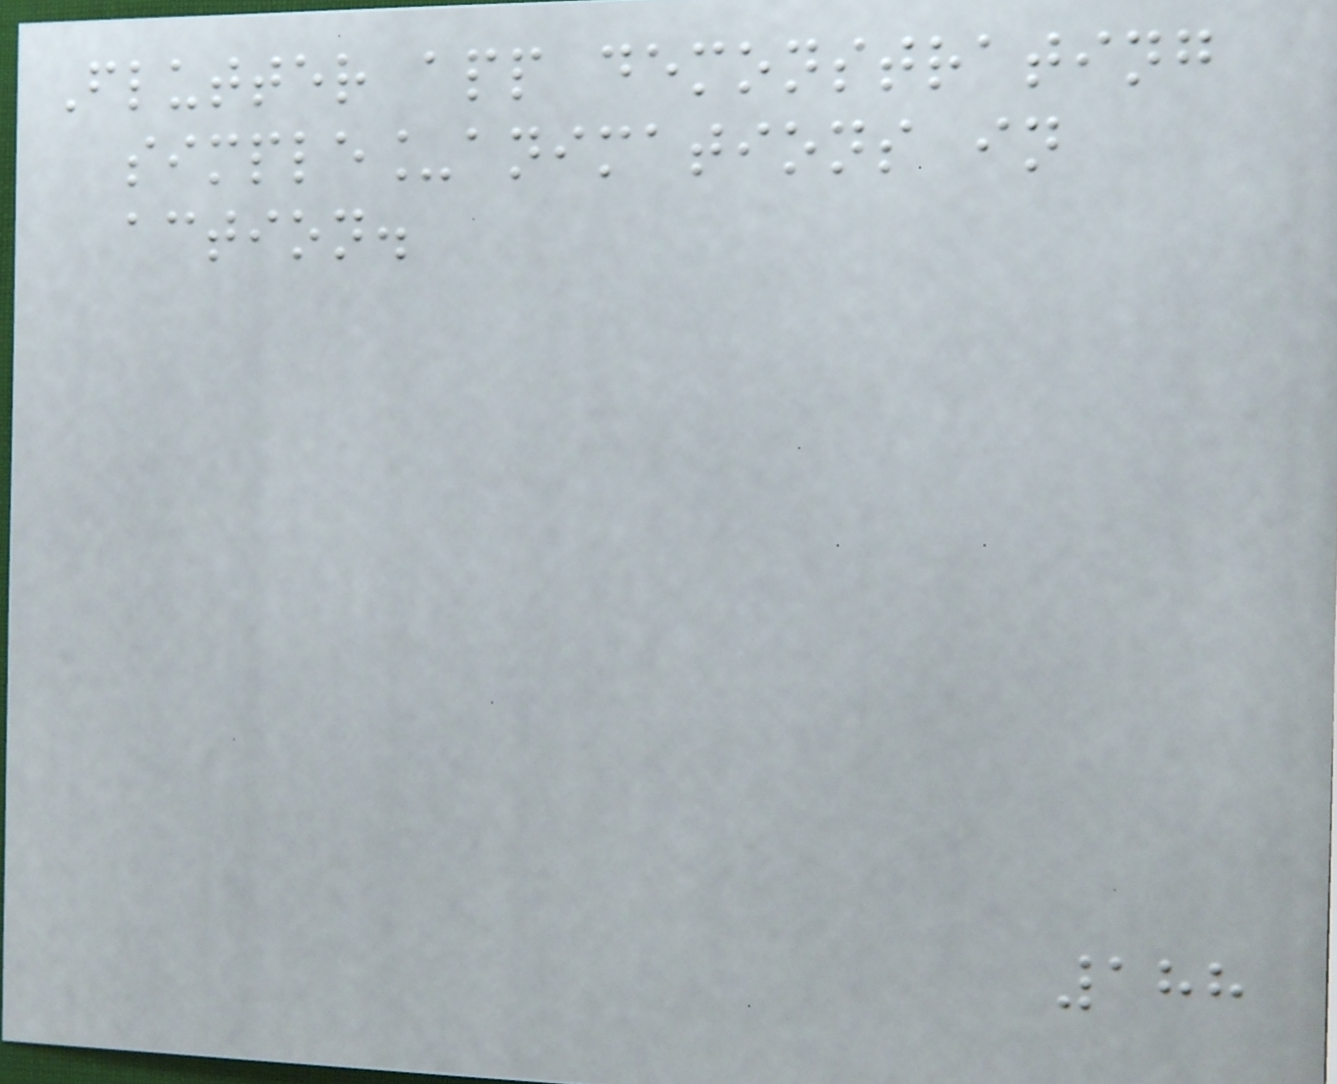Flutter app demonstrating
simple_animations in
action.
188
